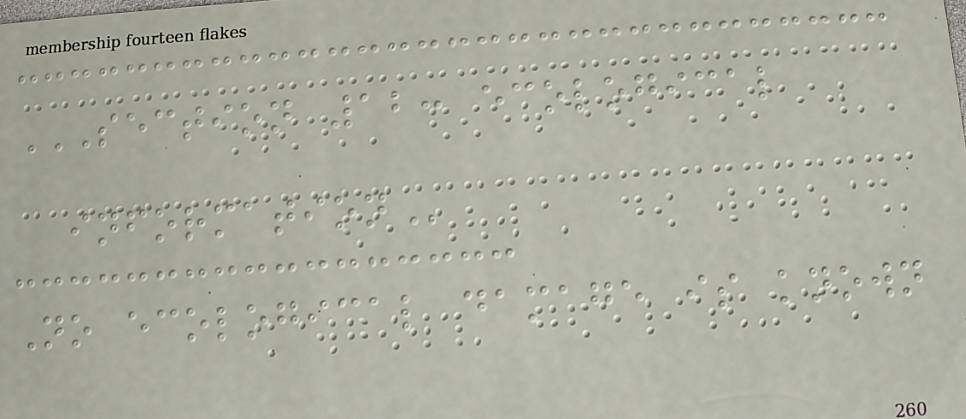SECTION 12: ECOLOGICAL
INFORMATION
No ecological damage is known
